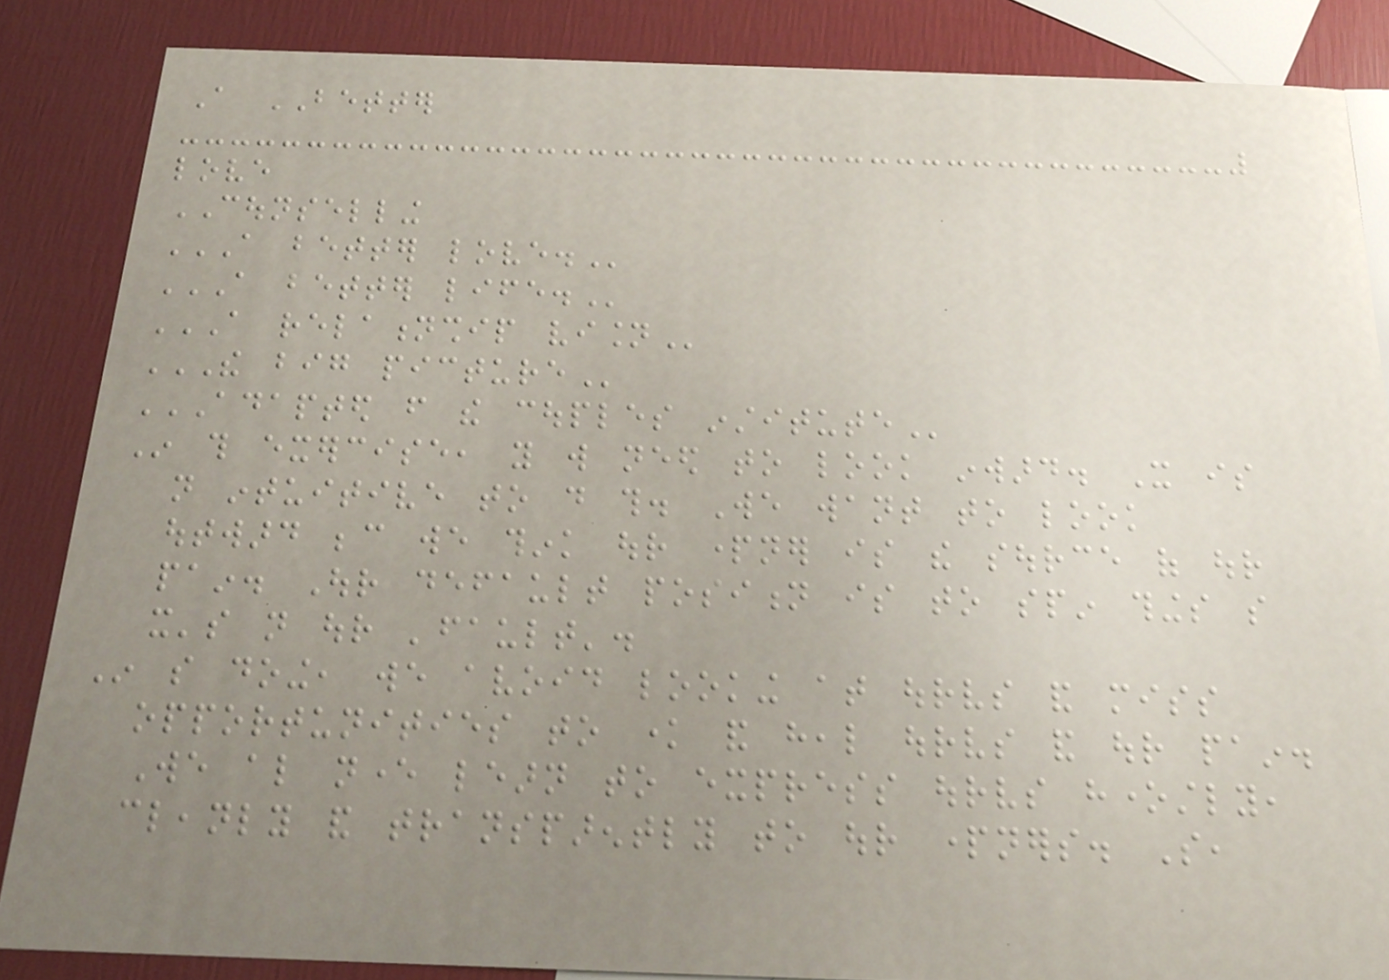A BETTER
love
COUNSELLING
A BETTER LOVE.
A BETTER LIFE.
A RELATIONSHIP VISION
THE BIG PICTURE
ADAPTED FROM THE COUPLES INSTITUTE
In this exercise, you will need to look inward. It is
not intuitive to do this. We want to look
outward because we think our partner is the source of our
pain. Our default position is to spin things so
it's not our 'fault'.
In so doing, we avoid looking at ourselves and miss
opportunities to know and heal ourselves and our pain.
We also never learn to express ourselves honestly,
cleanly and transparently to our partners. So,
